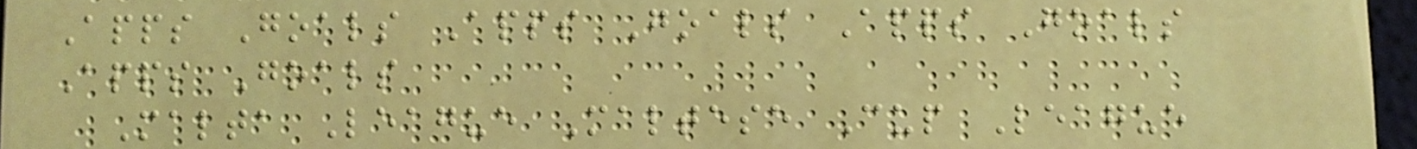Apps Goals Apps Goals Apps Goals
Apps Goals
Malta League Maltese Cup League
